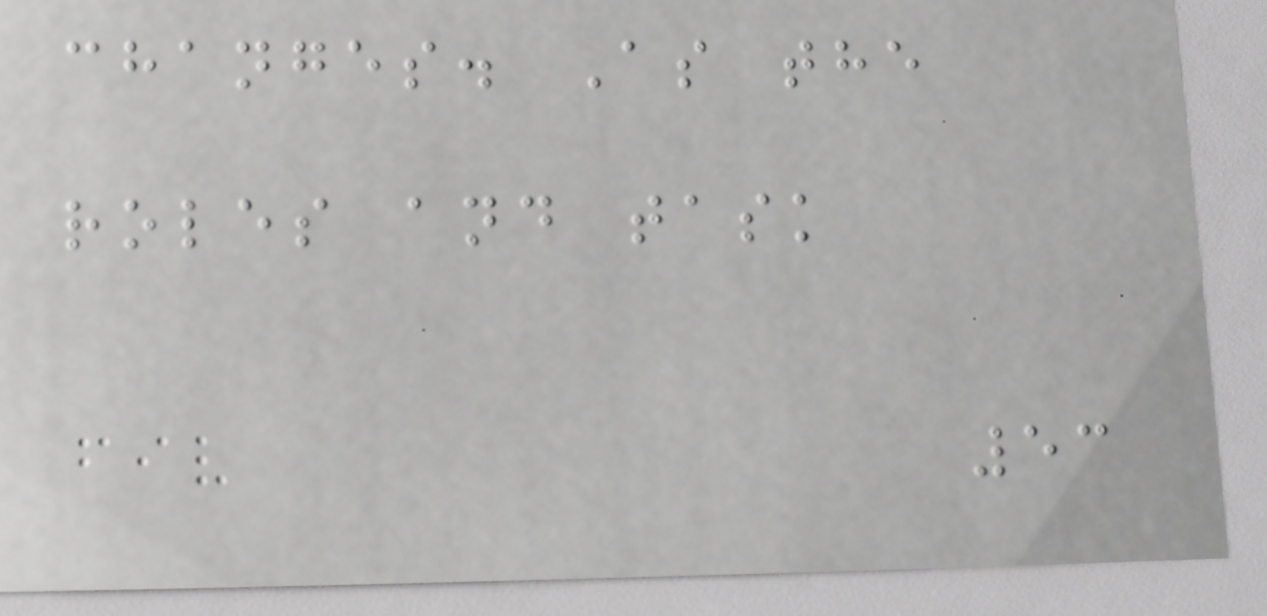changes. As the
roles and task
53
